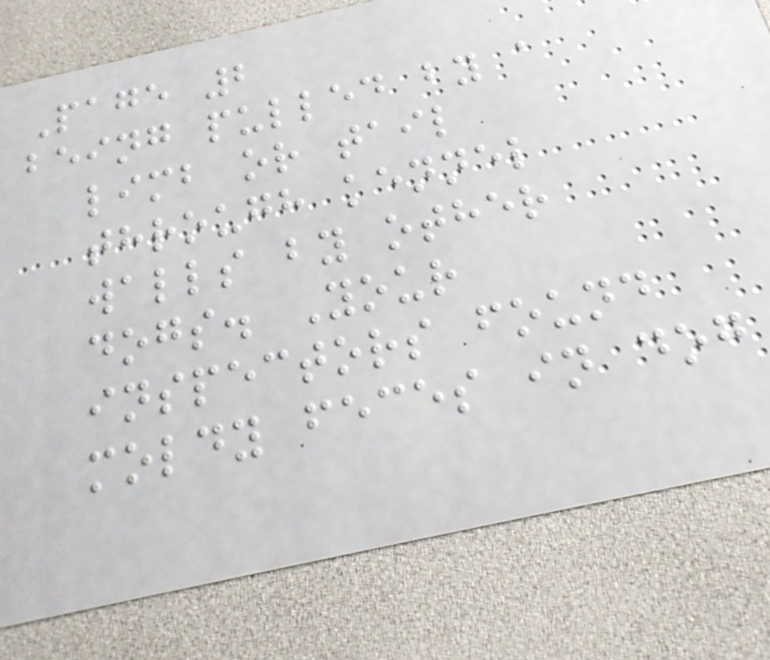Page 2
being pulled by a
limb or tail
through kennel
walls by other
dogs. Your
inspectors found
moldy feces in dog
